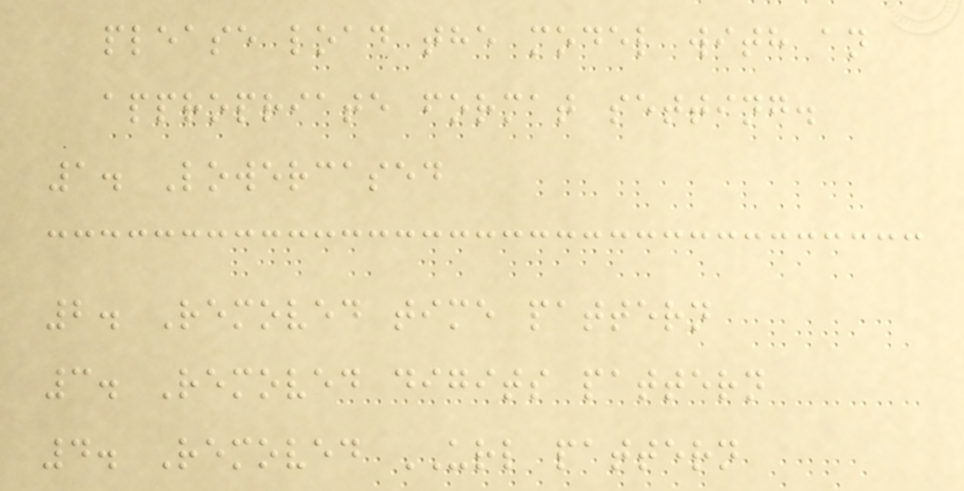please load the model with an
appropriate format setting.
1. Lowercased
2. Removed time pattern
3. Removed digits pattern
4. Removed URL pattern
